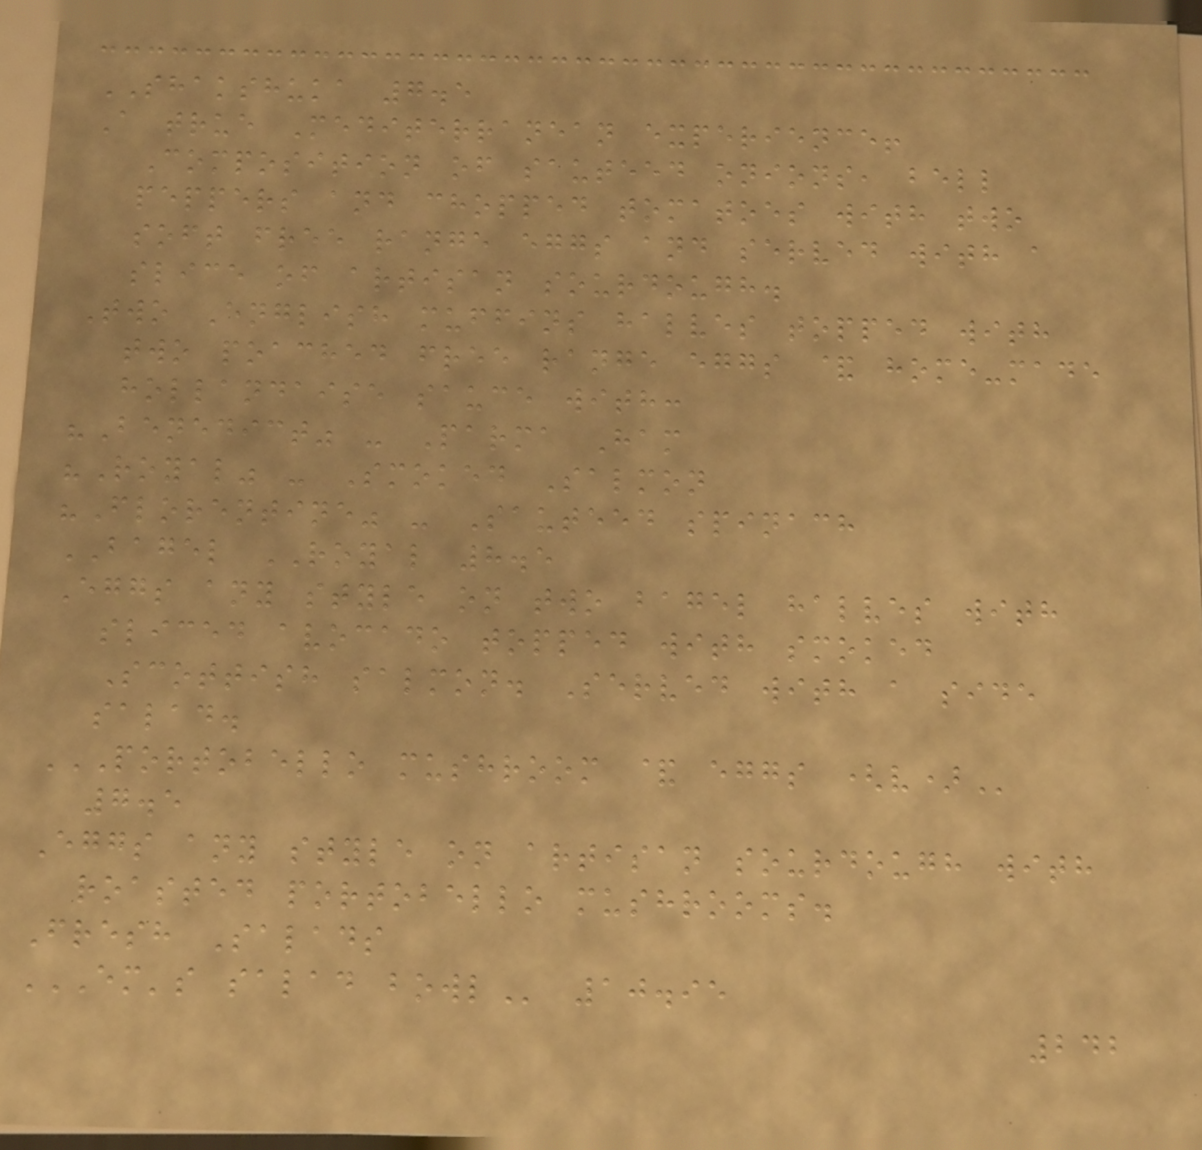SHAKSHUKA 7.5
A true Mediterranean experience!
Composition of sauteed onions, bell
peppers and chopped tomatoes with two
soft free range eggs and served with a
slice of artisan sourdough.
Two English muffins halves topped with
two poached free range eggs & home-made
hollandaise sauce with:
"Benedict" - Parma Ham
"Royal" - Smoked Salmon
"Florentine" - Sauteed spinach
BAGEL ROYAL 8.5
Eggs any style on two bagel halves with
sliced avocado topped with smoked
Scottish salmon. Served with a side
salad.
PORTOBELLO MUSHROOM & EGGS (V)
7.5
Eggs any style on artisan sourdough with
roasted portobello mushrooms.
Fresh Salads
EM'S SALAD BOWL 10.95
242
